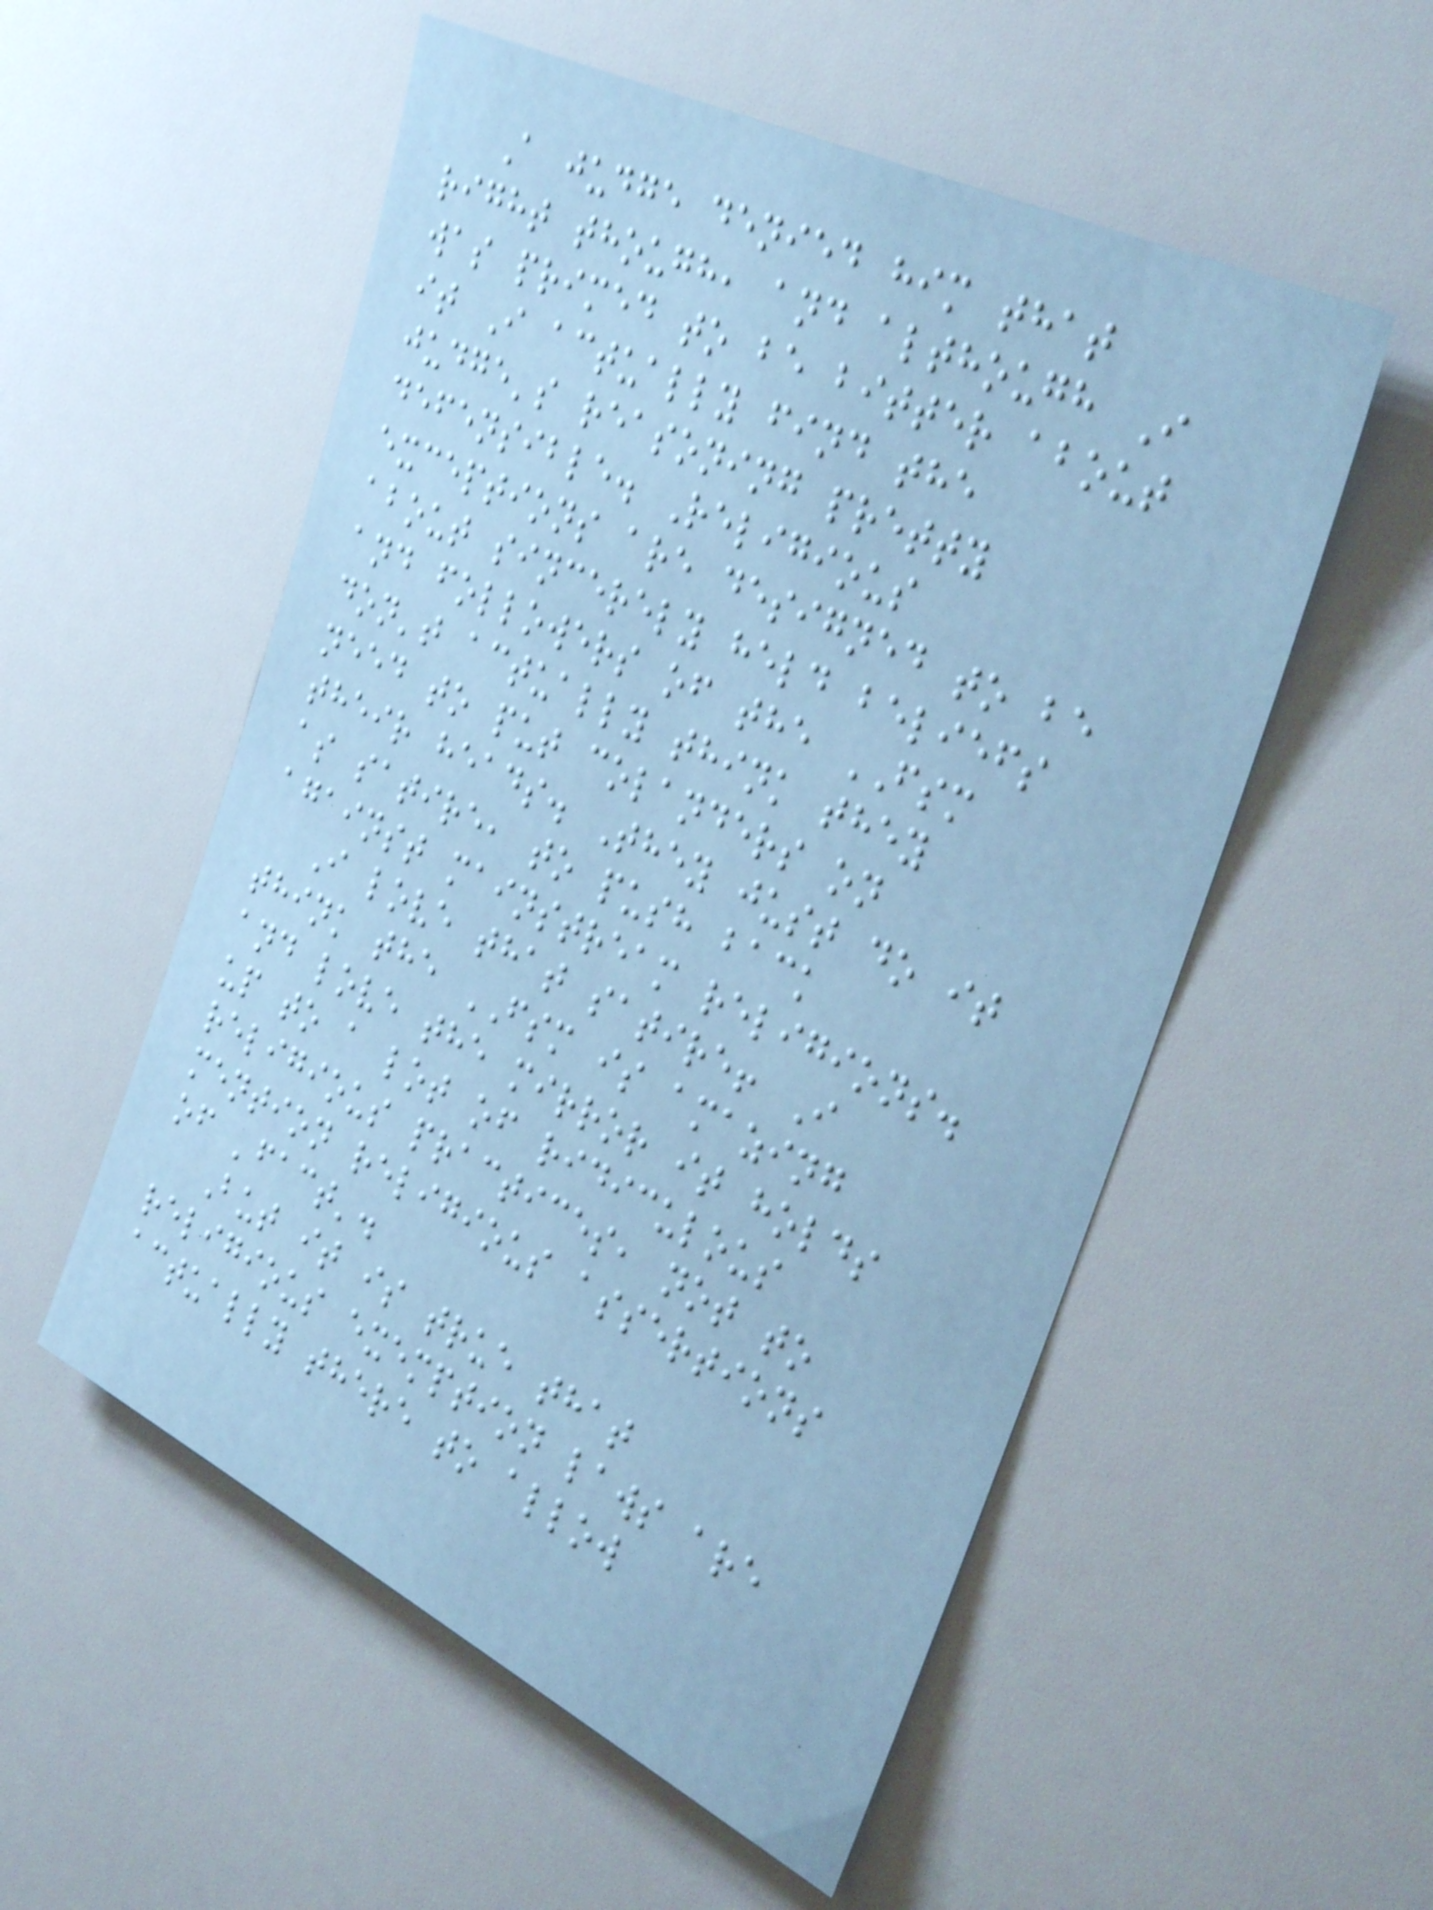A judge denied him that
right though, and although I
was primed to be bitter about
it I actually find the
judge's reasoning pretty
defensible. Religious
exceptions are designed to be
about sincerely held beliefs
and followers of the FSM
don't actually think they
need to put colanders on
their heads. They just do it
as satire, to push back
against mainstream religions.
I love that satire! I
think the FSM is amazing
and love the mirror it holds
up to a lot of ridiculous
religious practices, not to
mention religious assertions
of 'fact'.
But it is true that
religious exemption laws are
actually there to allow
